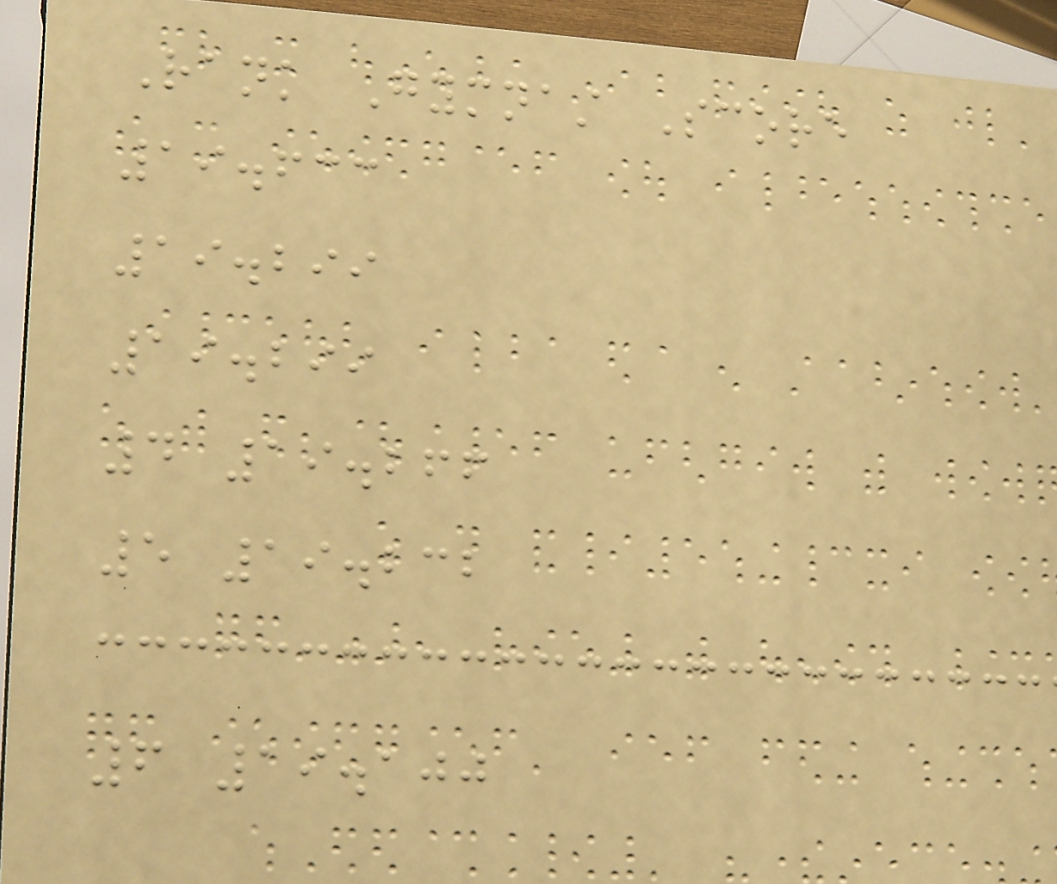Rank Gymnast Score
19.633
19.299
19.299
4 19.266
5 19.232
6 19.100
